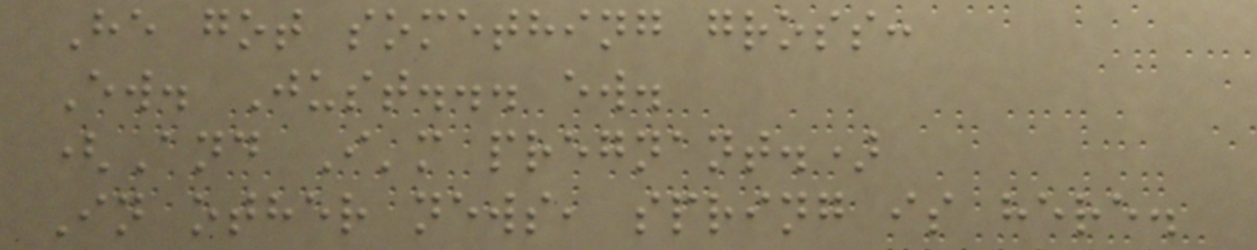He got something gross:
Ew. Just... ew.
(And I'm pregnant.)
In other news, spring is here.
